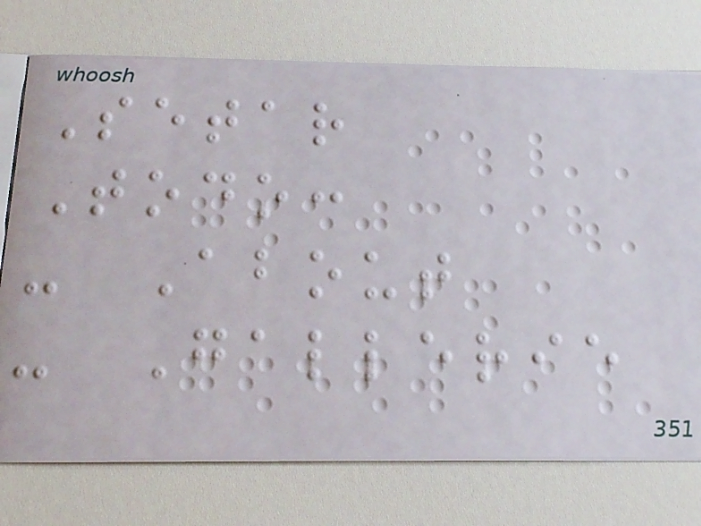Setar
Todo:
- About
- Gallerie
